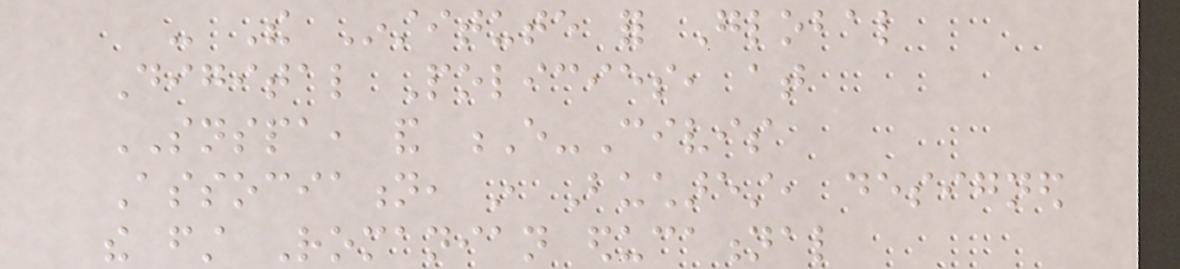- The Institute for Global
Digital Policies, at
SNSPA, and E-Civis
Association, in Bucharest, designed
the first Romanian educational
